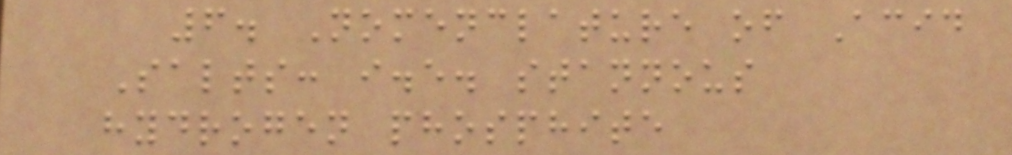6. Nomenclature of Acid
Salts: i.e. stannous
hydrogen phosphite
